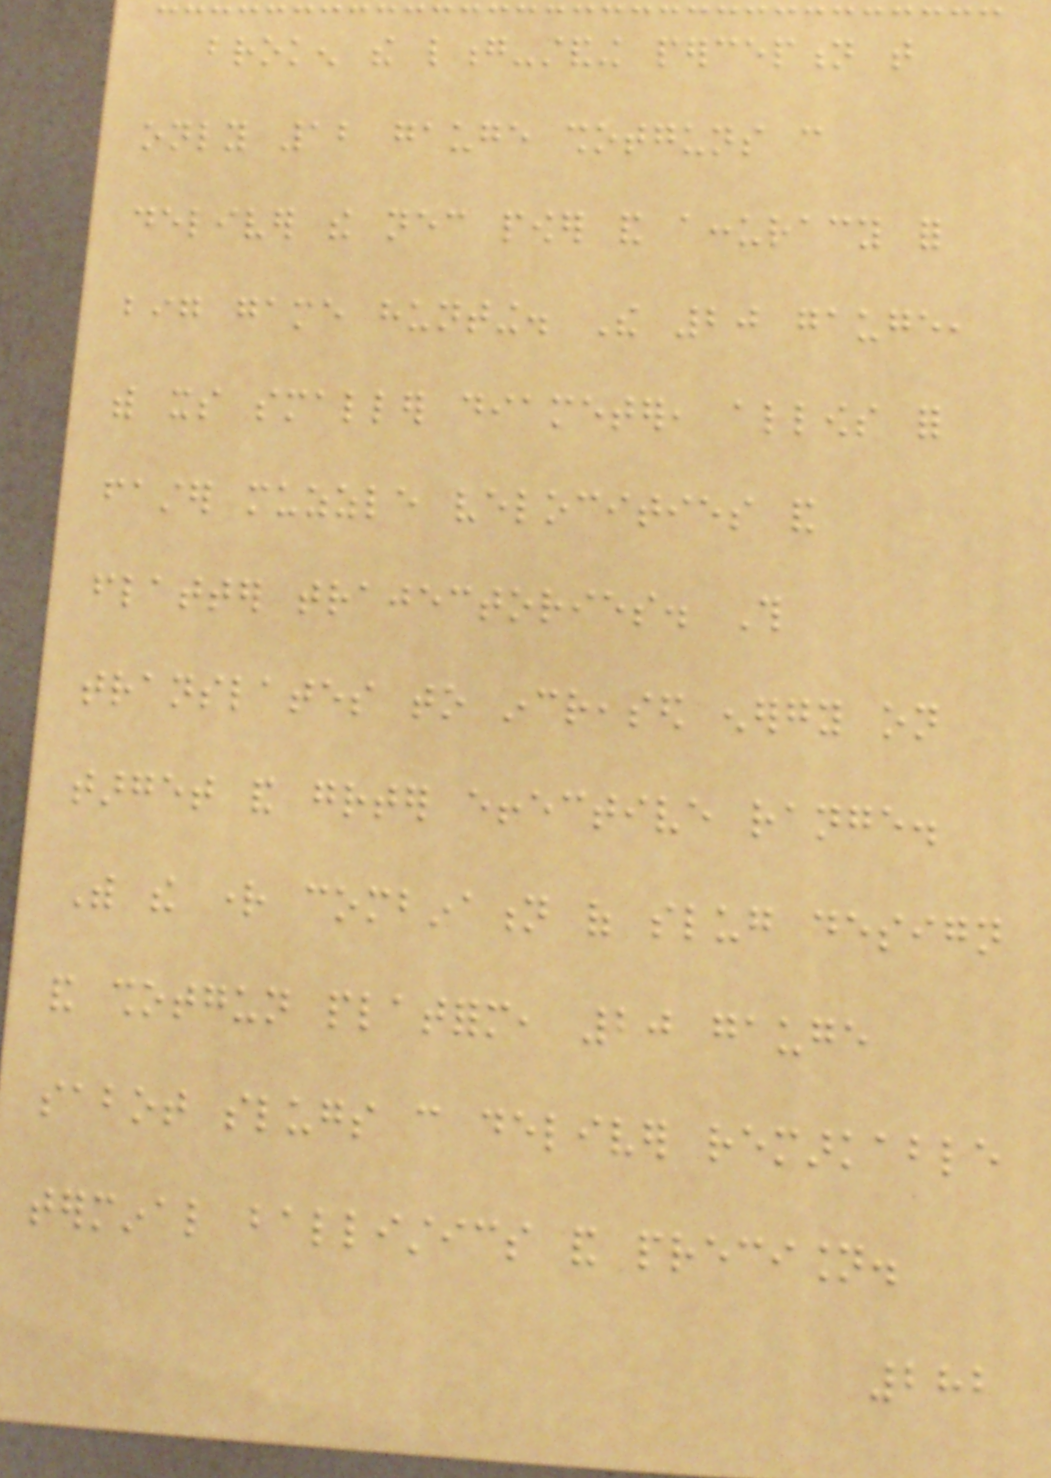broken the long-standing perception that
only 12 gauge shotguns can
deliver the necessary power and accuracy for
big game hunting. The 20 gauge,
with its smaller diameter, allows for
faster muzzle velocities and
flatter trajectories. This
translates to increased energy on
target and greater effective range.
With the right combination of slug design
and shotgun platform, 20 gauge
sabot slugs can deliver remarkable
terminal ballistics and precision.
282
